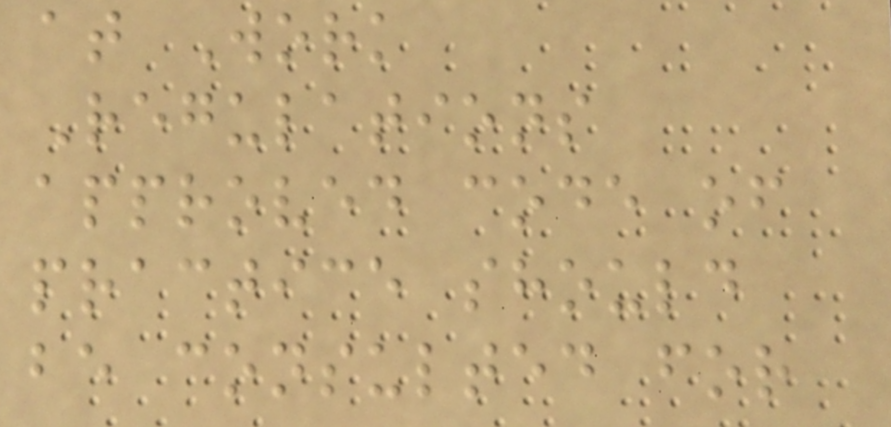at Work
Regulations
approved code of
practice should
be consulted for
